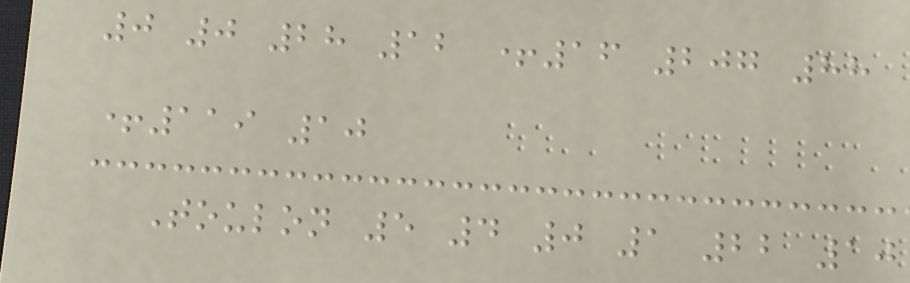0 0 28 12 +16 207 88
+119 10
Toulon 5 4 0 1 22 10
